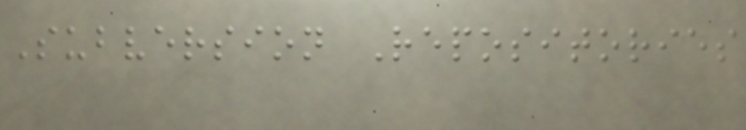Subversion Repositories
